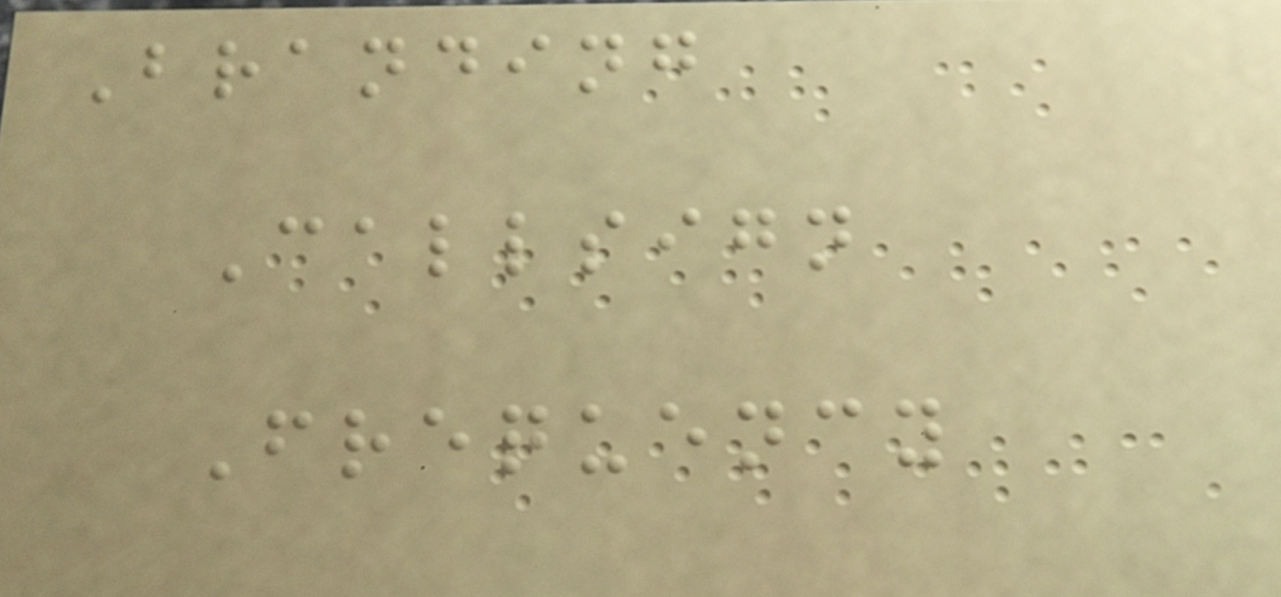Branding
Callsign
Frequency
